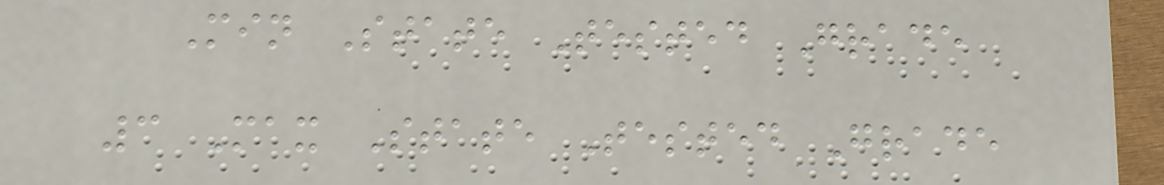Min State Tested Grade
3 Max State Tested Grade
